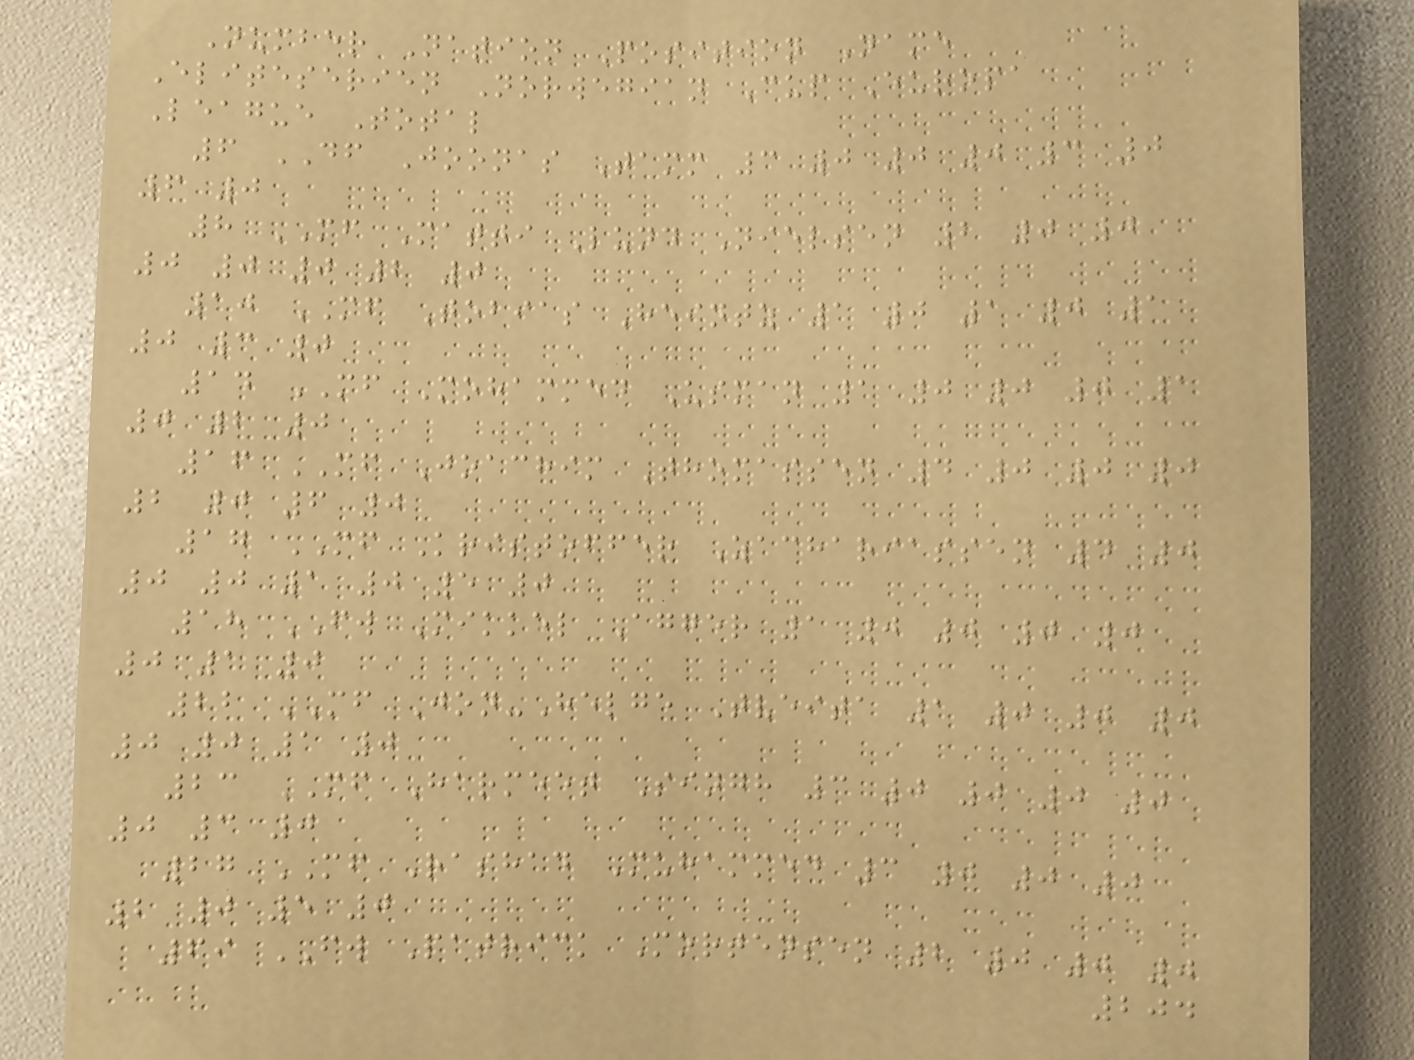Number Nation Position Name
Eliteserien Norwegian Cup Europa
League Total
6 DF Joonas Tamm 3 0 0 0 3 0
6 0
8 MF Matti Lund Nielsen 2 0 0
0 0 0 2 0
10 MF Tobias Heintz 1 0 1 0 1
0 3 0
14 MF Mohammed Usman 1 0 0 0 1
0 2 0
16 MF Joachim Thomassen 4 0 0 0
2 0 6 0
17 MF Kristoffer Zachariassen 4 0
0 0 1 0 5 0
18 FW Mikkel Agger 1 0 0 0 0
0 1 0
22 MF Jon-Helge Tveita 1 0 0 0
0 0 1 0
23 MF Harmeet Singh 3 0 0 0 0
0 3 0
27 MF Rashad Muhammed 3 0 0 0
2 0 5 0
69 FW Patrick Mortensen 2 0 0 0
204
